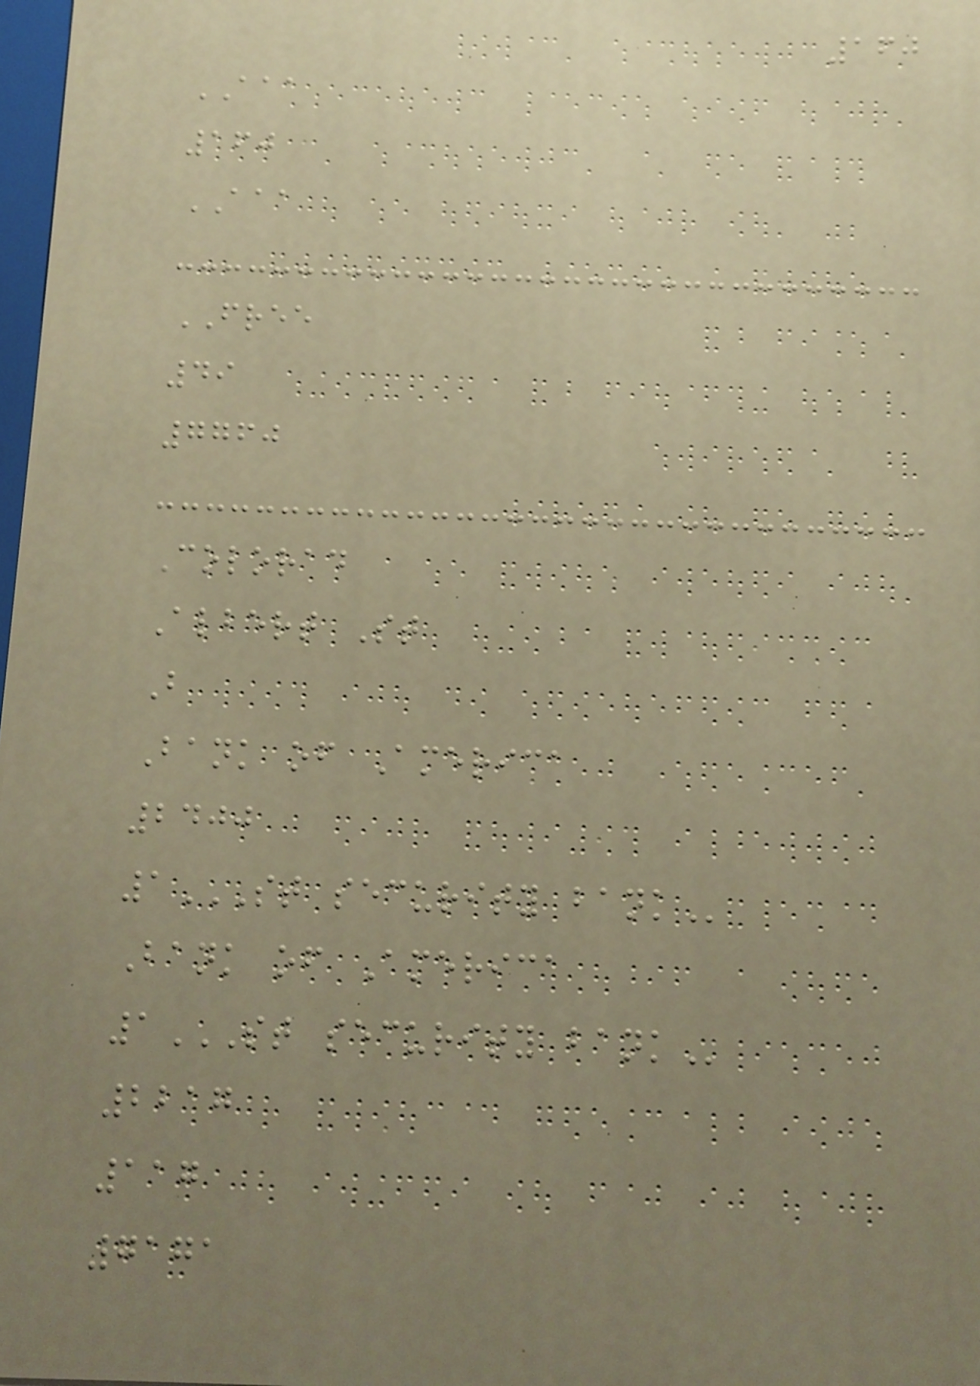160
AAA
160
AAA
FREE
49
7760
Colorad
Albert St
B
Bank of America
2400
1ST SECURITY BANK
Bank of America
1ST SECURITY BANK
2217
117
7171
